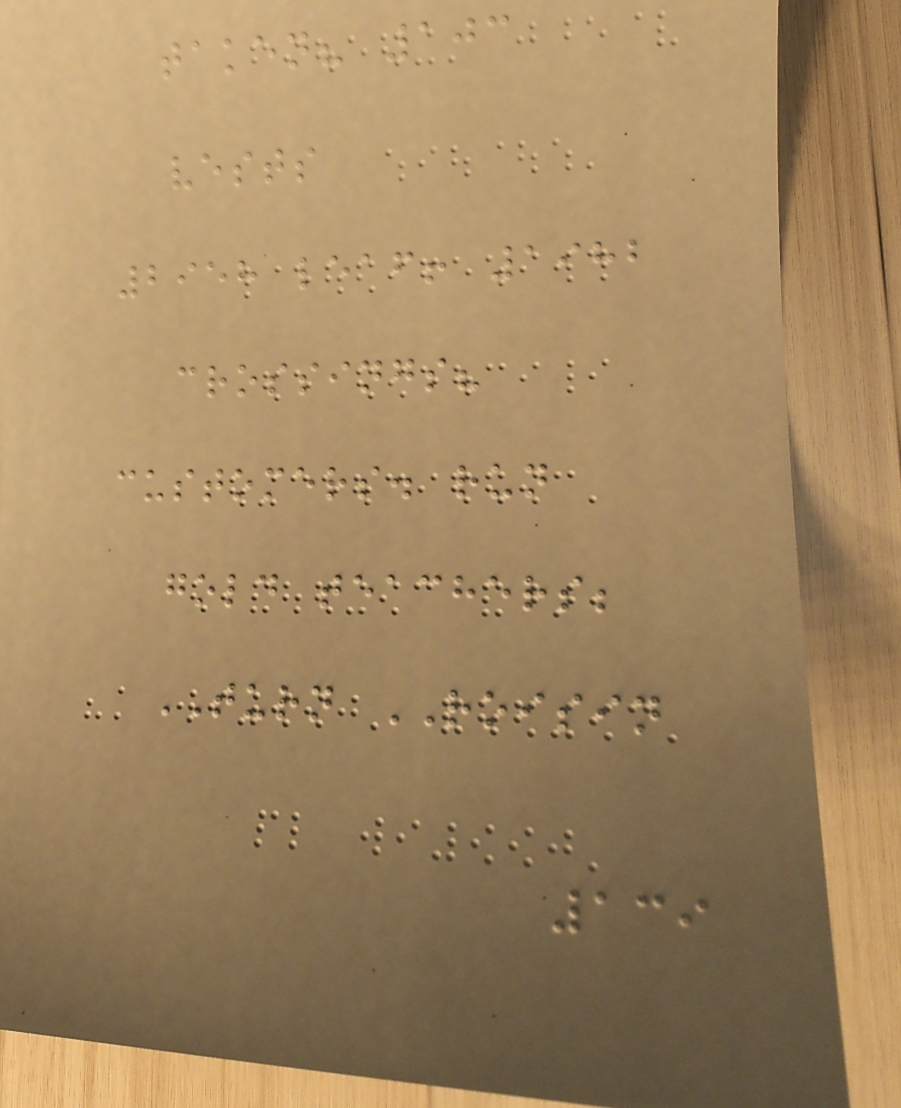taken? 103
vests
2958 leaf! 1982
crossings?
customers. run
gold teachers;
TURN ROISIN
139
